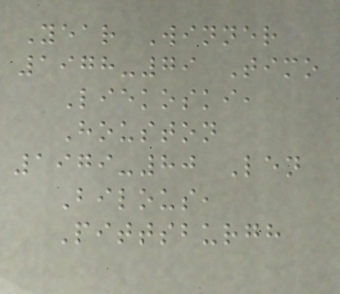Year Winner
1978-79 Timo
Liekoski,
Houston
1979-80 Len
Bilous,
Pittsburgh
